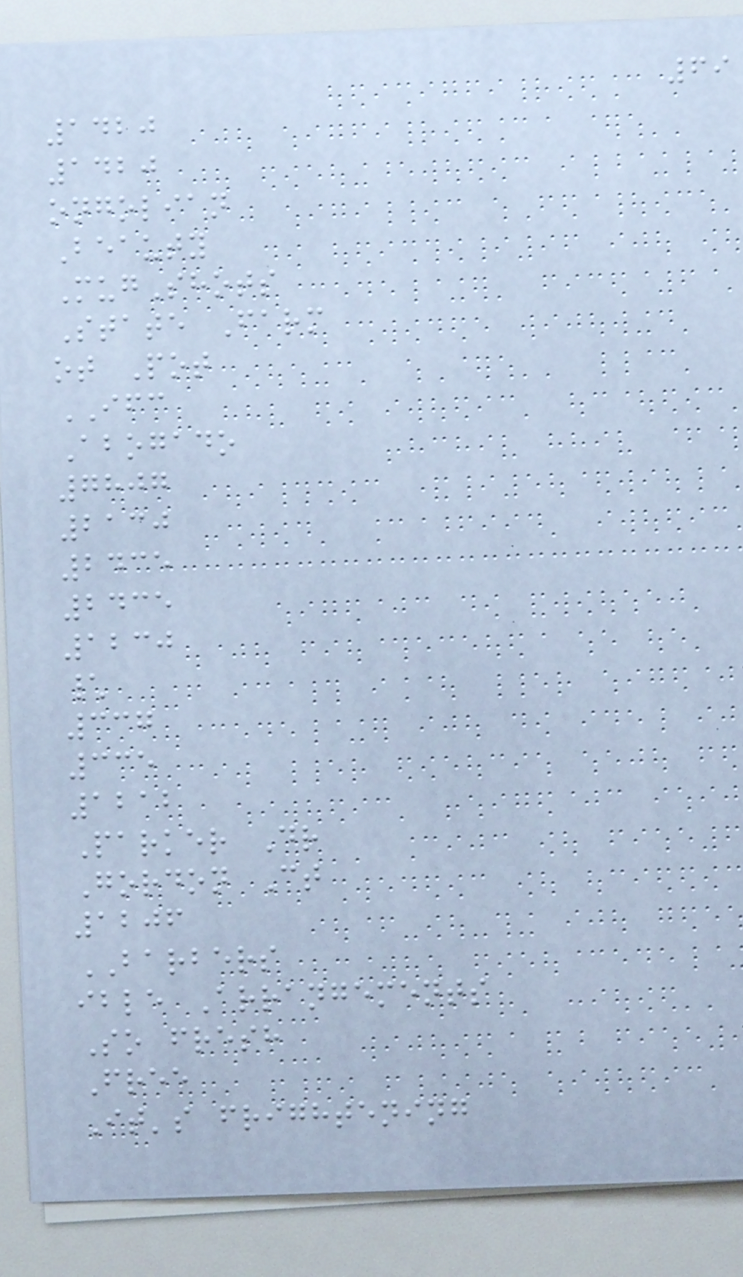69
1420
1420
ongolian
Beauty
MugShots
State Farm
ot Pot
IFC
Abogado
7807
2130
2435
2435
1230
\
337
335
1212
Parker Dr
Gordon Ct
1206
BARBERS
ible Arrangements
So fresh
Free
It's frightening
